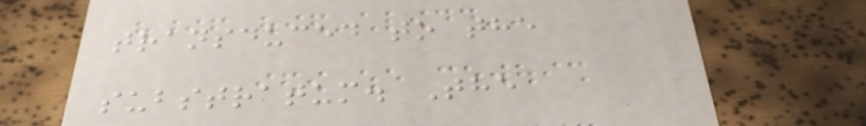transduced to the
substratum. The
